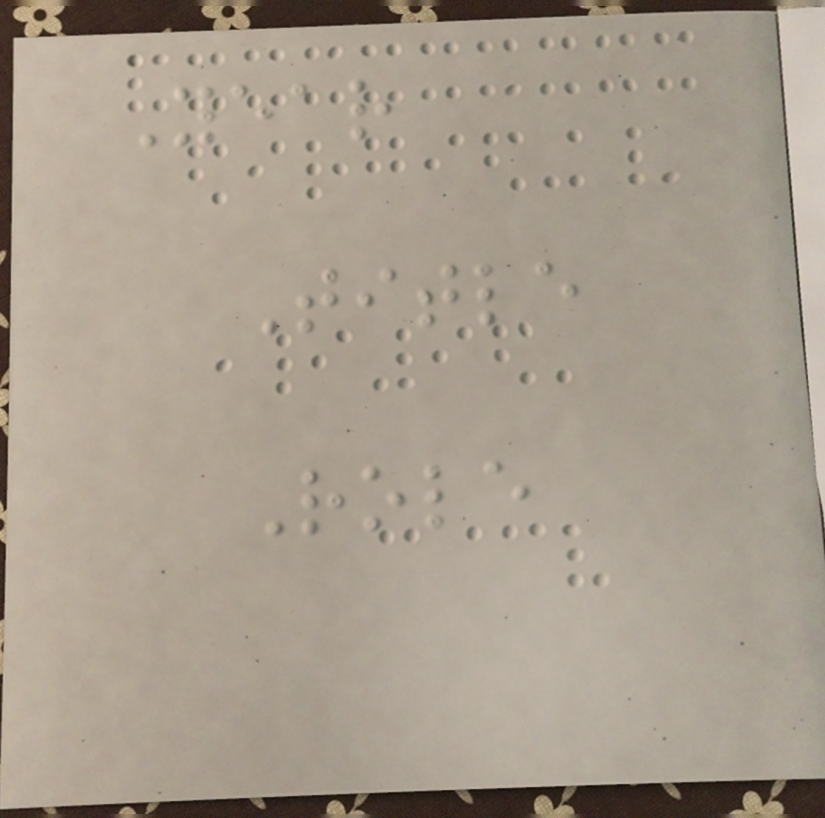Year
Title
Role
